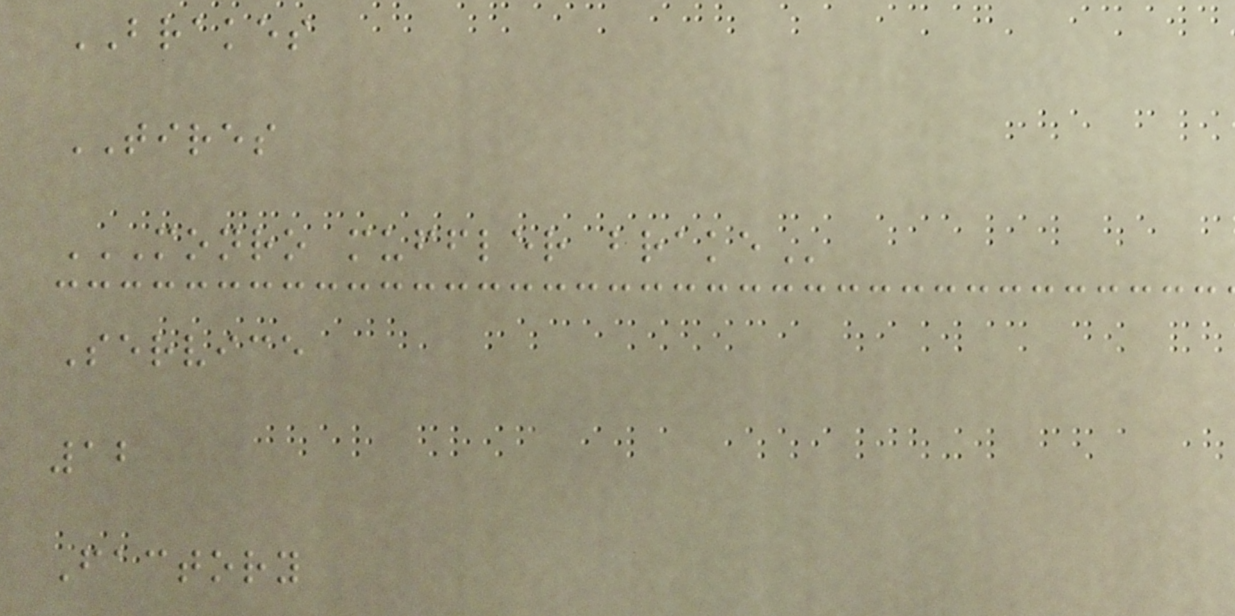BRAKES
TIRES
MONRO MUFFLER BRAKE
Service
12
Factory
